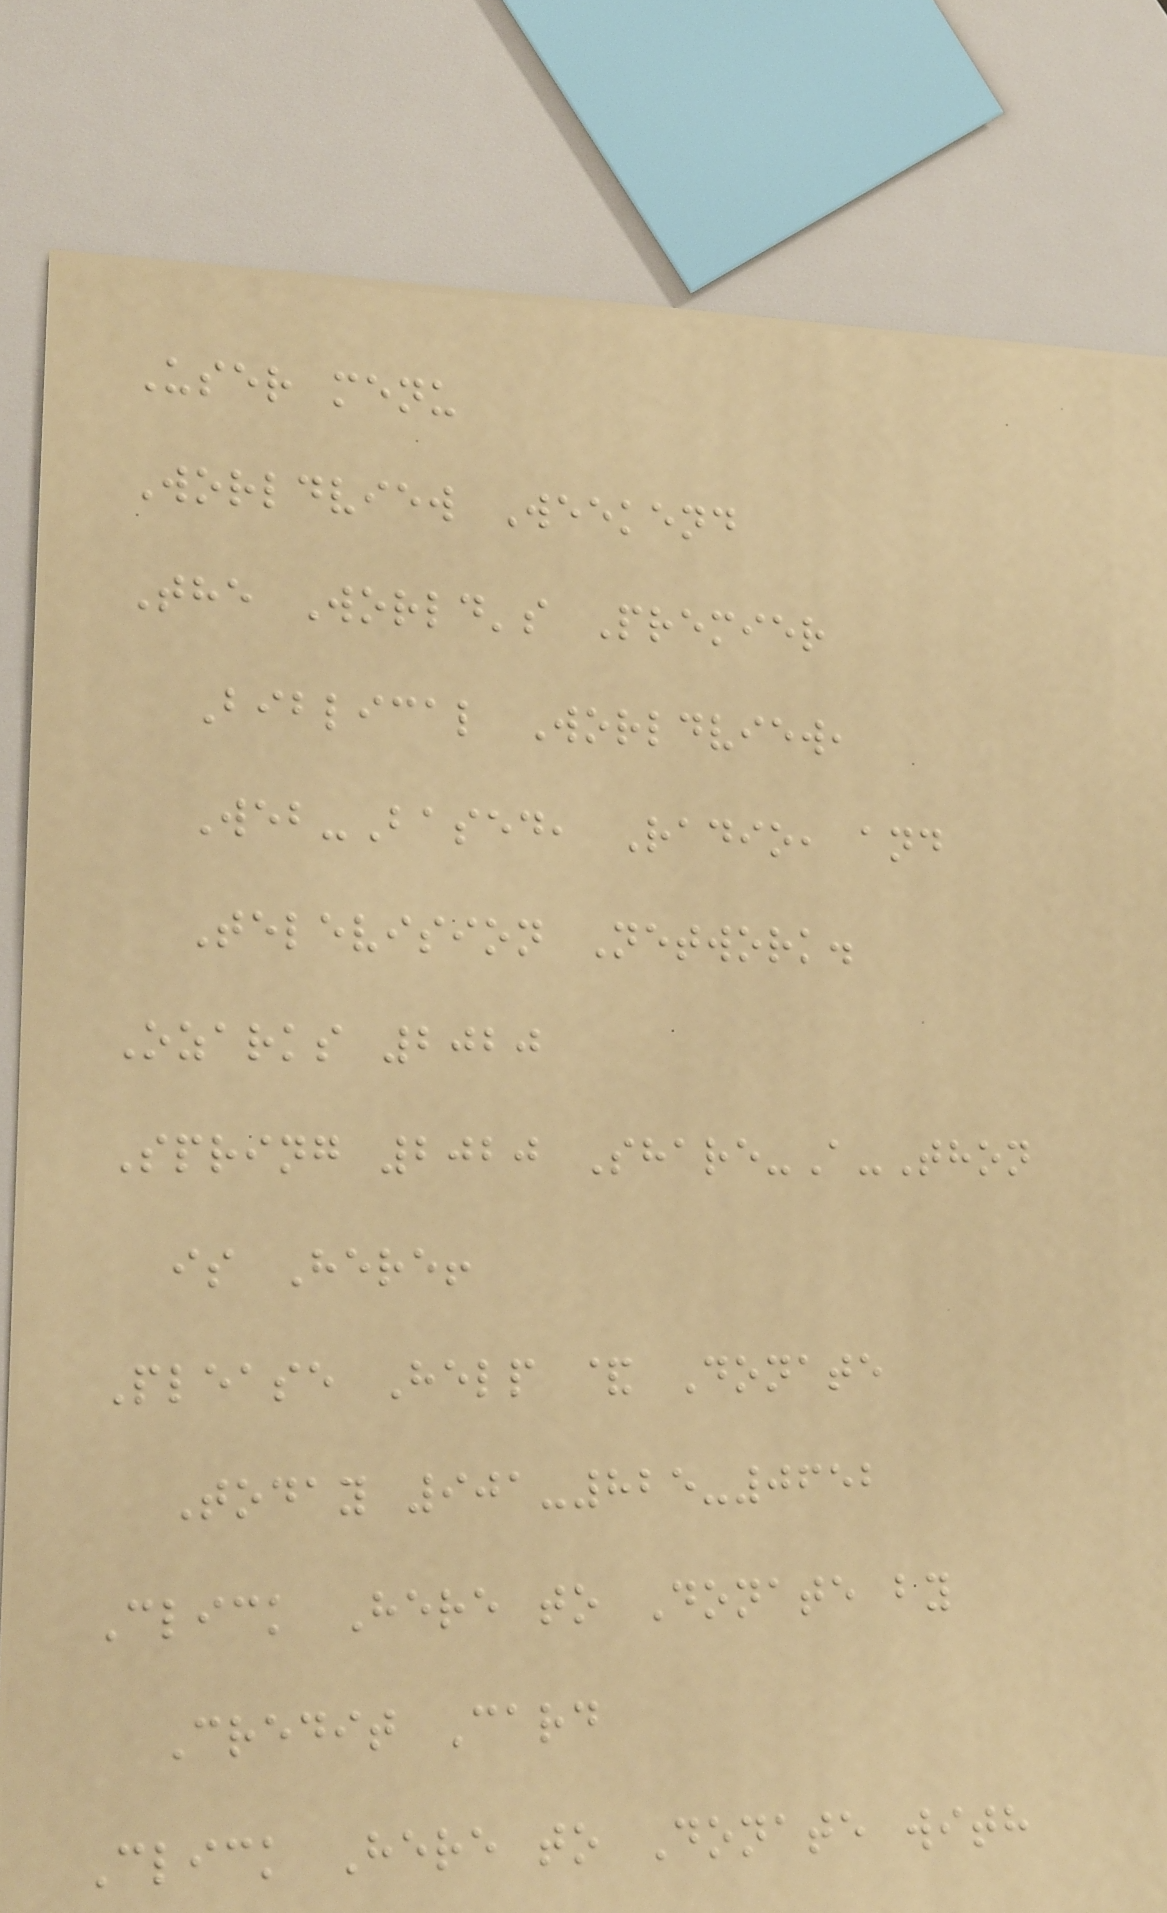User menu
Worldview Weekend
The World's Premier
Biblical Worldview,
Web-Based, Radio, and
Television Network.
Ozarks 2020
Spring 2020 Share-A-Thon
is Here!
Please Help & Donate
Today 901-825-0652
Click Here to Donate by
Credit Card
Click Here to Donate with
